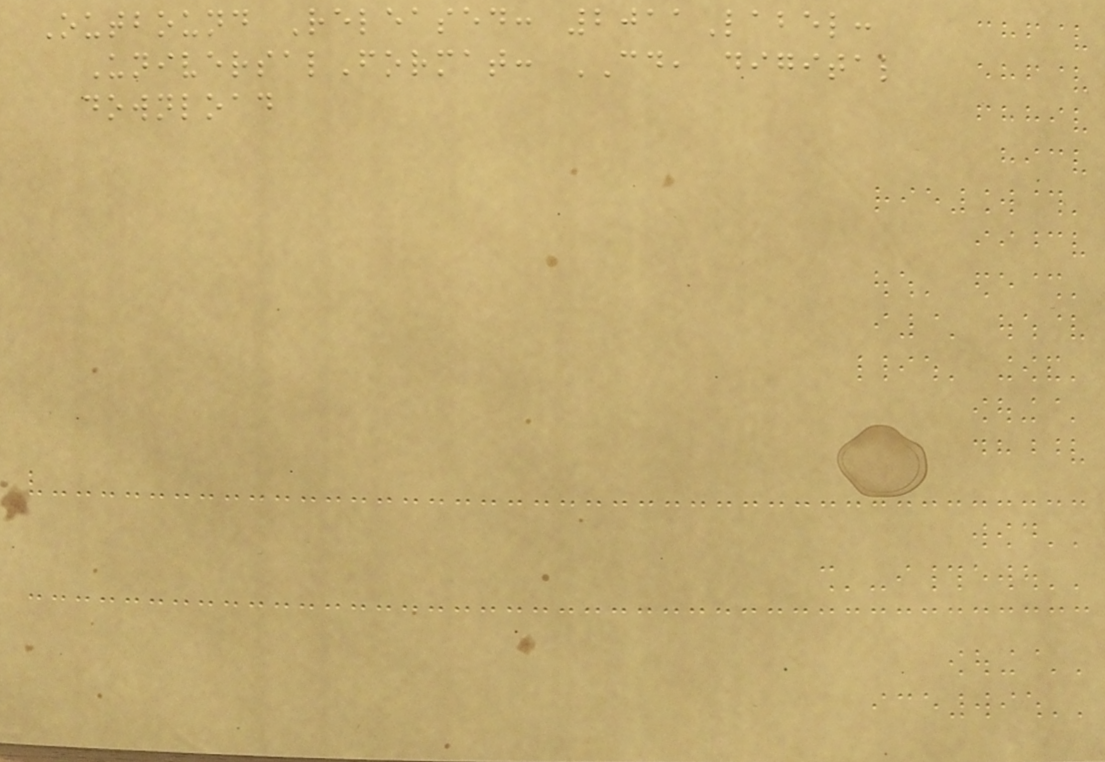Outbound Released: 2011Label:
UniversalFormat: CD, digital
download
